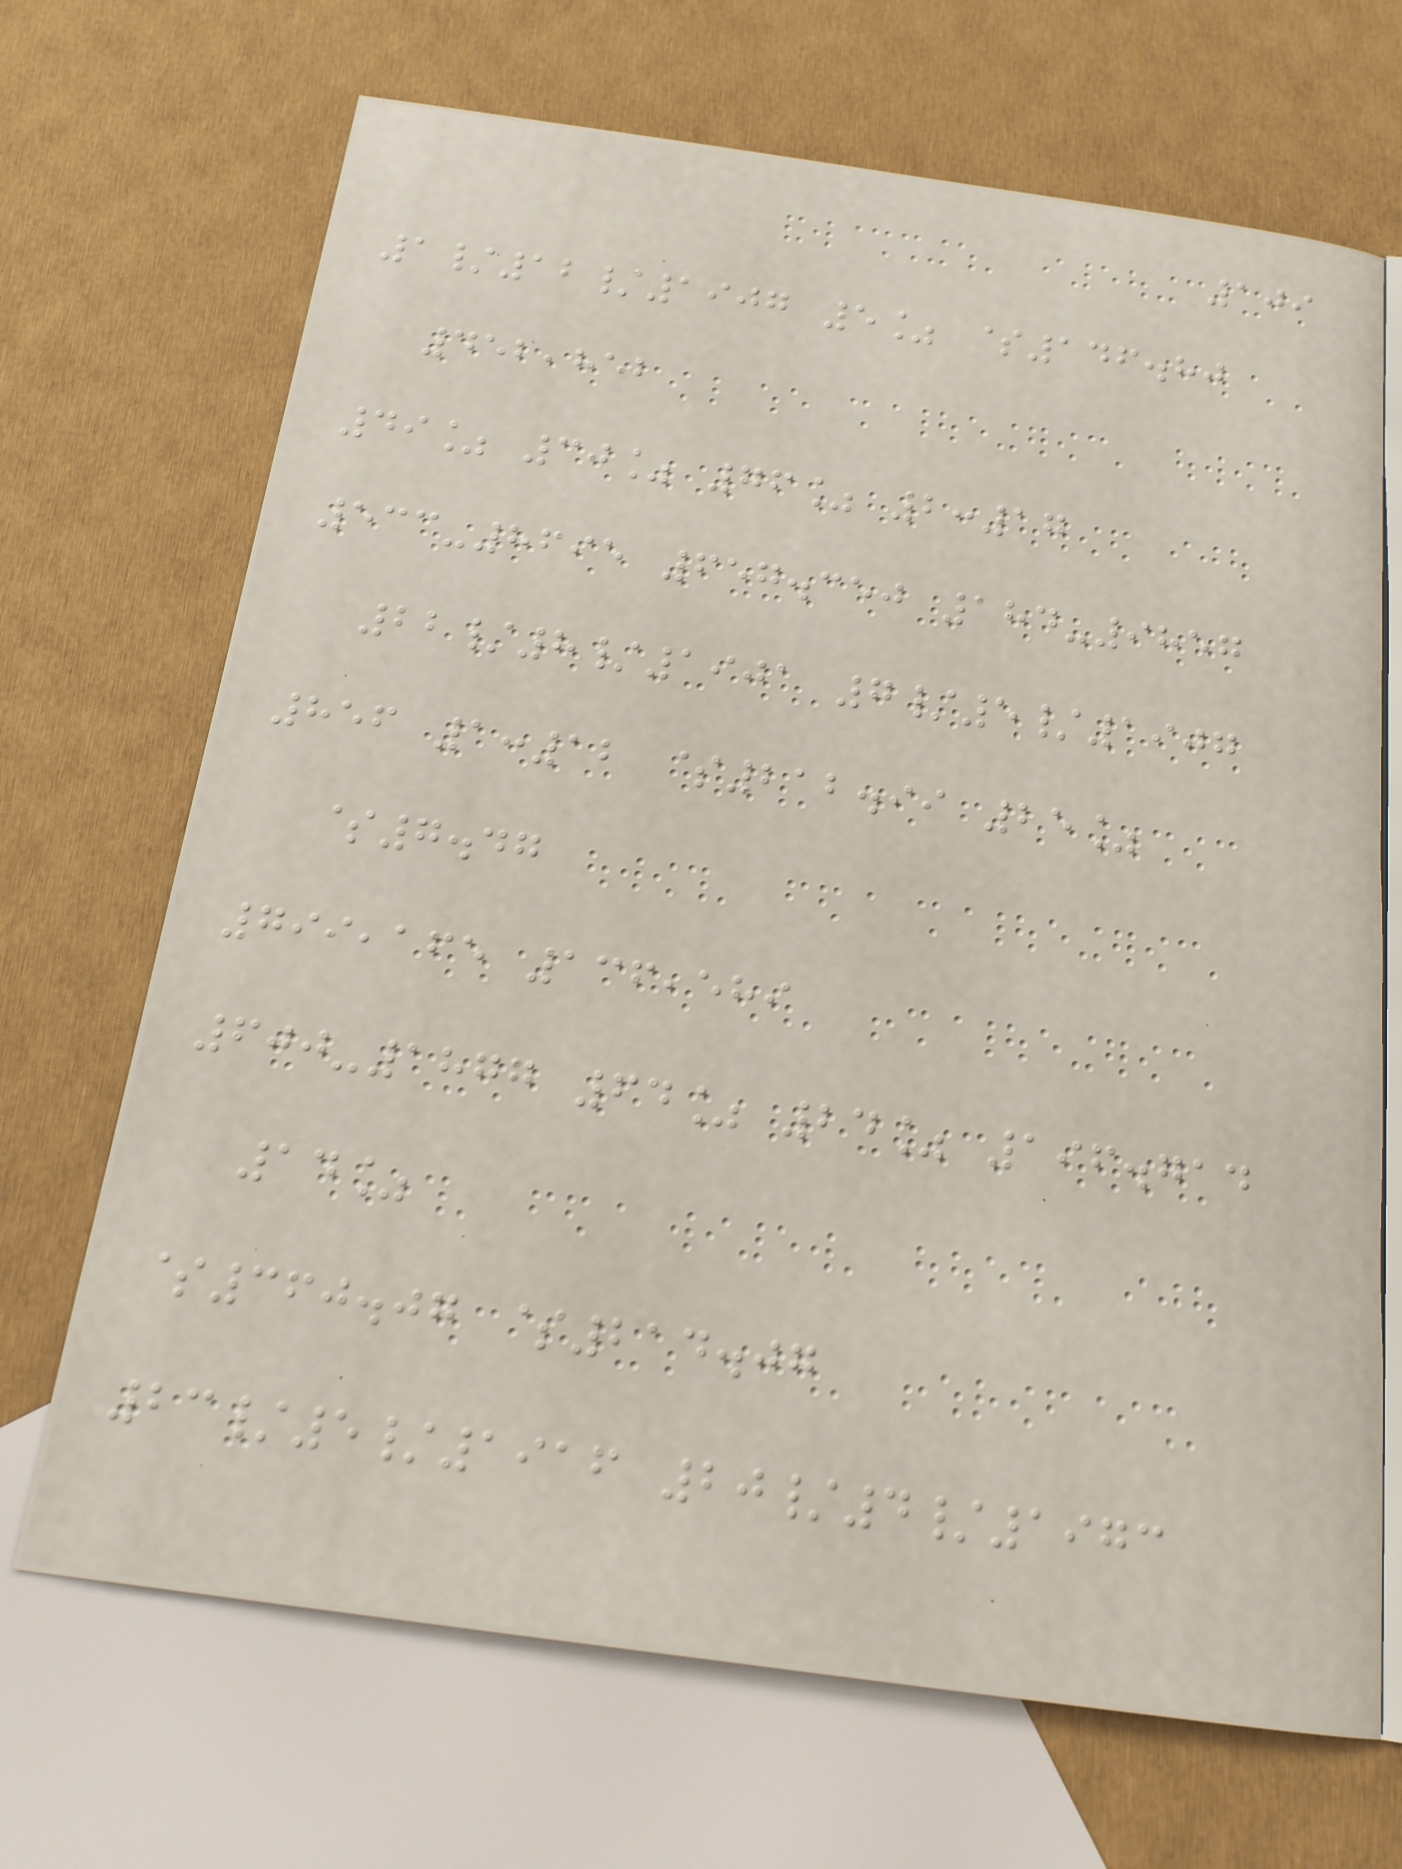109
1/12/1907 5% $146.80
452,852
49% 30% 76% 2:17
533-8695 657.350 184-9857
22/8/1901 7/5/1907
856 1:12 $212.99 25%
$7.47
799,165 136,589
600-1877 64% 24% 196.714
14%
$360.07 $214.07
23/5/1916 20/4/1973
